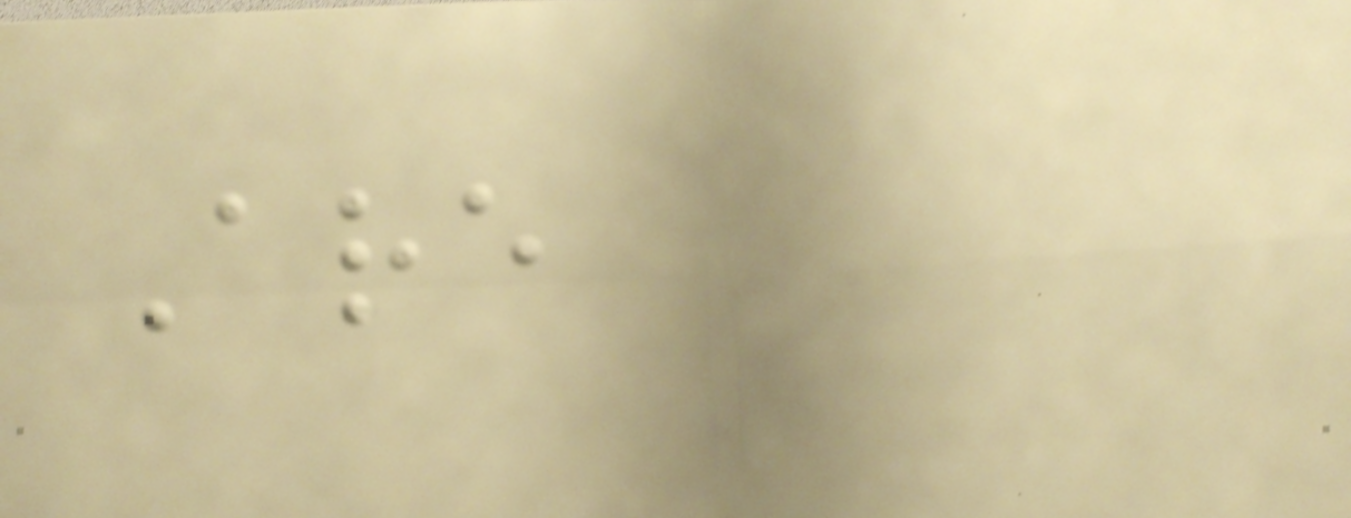Are
